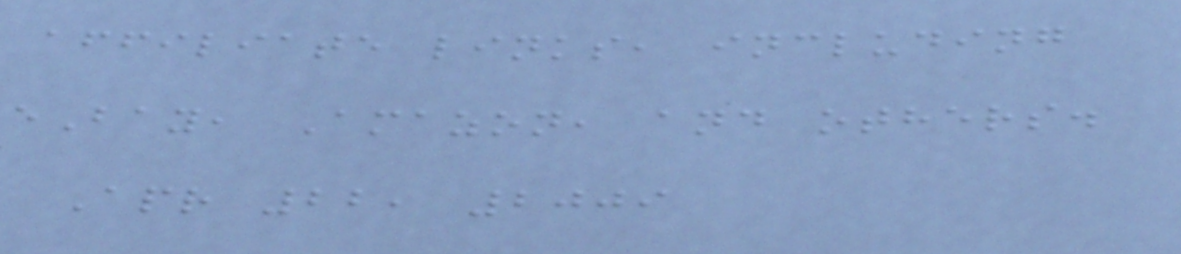affiliate links, including
eBay, Amazon, and others.
Apr 22, 2009
